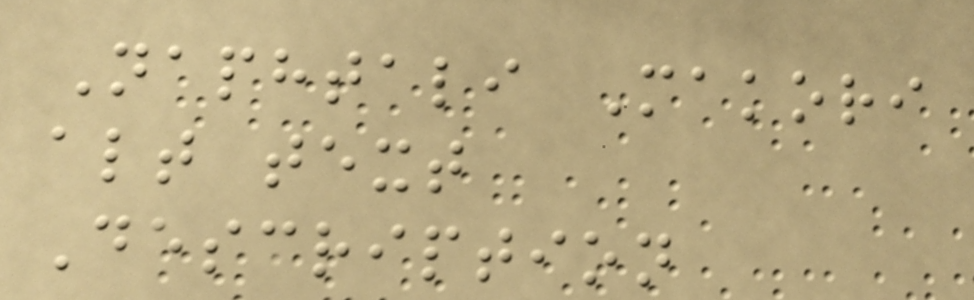Naphtali Makori
alt text
Description
